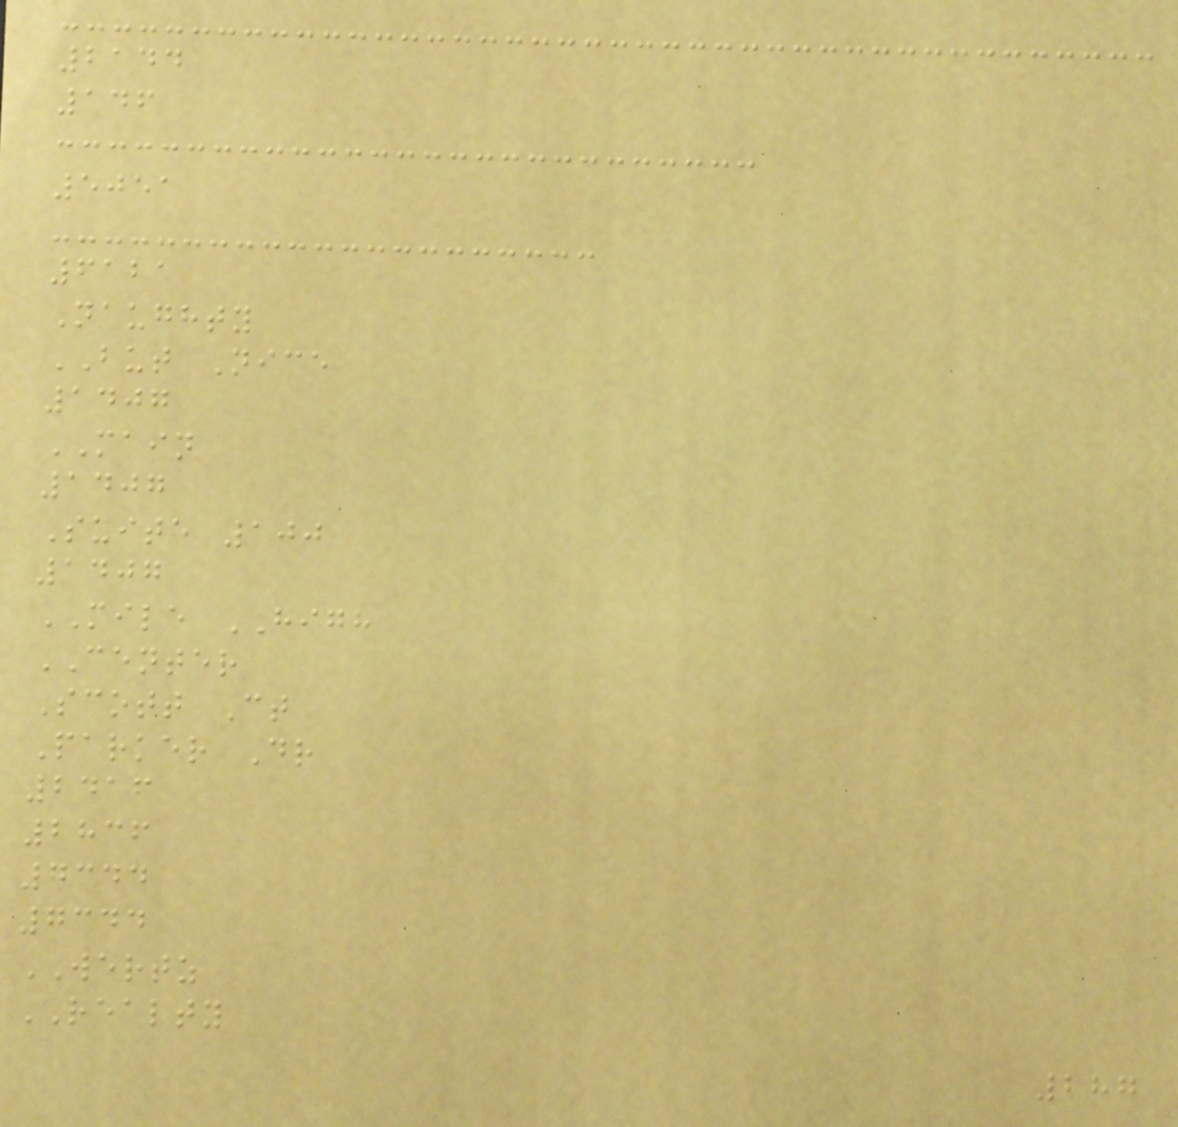2144
146
5051
6121
Naughty
BUT Nice
1407
MAIN
1407
Suite 100
1407
MILE HIGH
CENTER
Scott Ct
Parker Dr
2416
2836
7344
7344
WERTZ
REALTY
287
